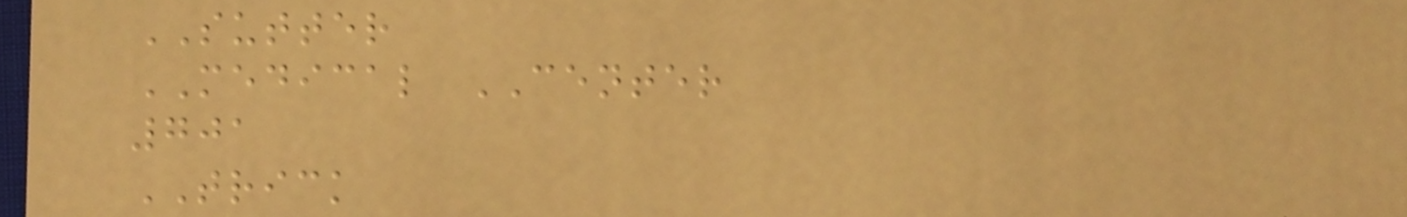SUTTER
MEDICAL CENTER
701
TRICK
